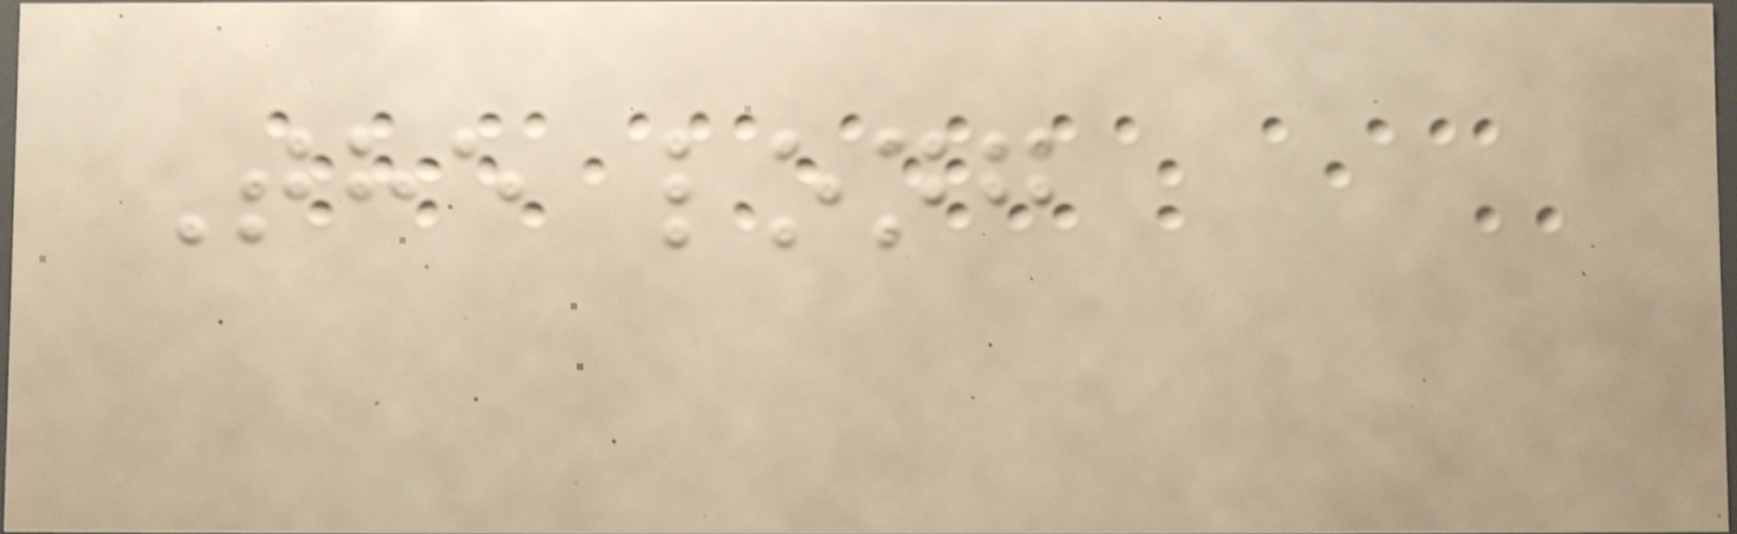The long
